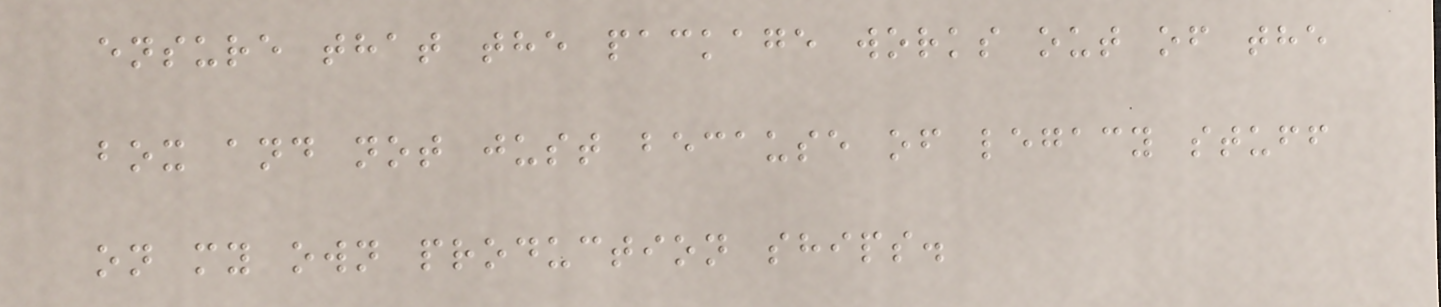ensure that the package works out of the
box and not just because of legacy stuff
on my own production ships.
